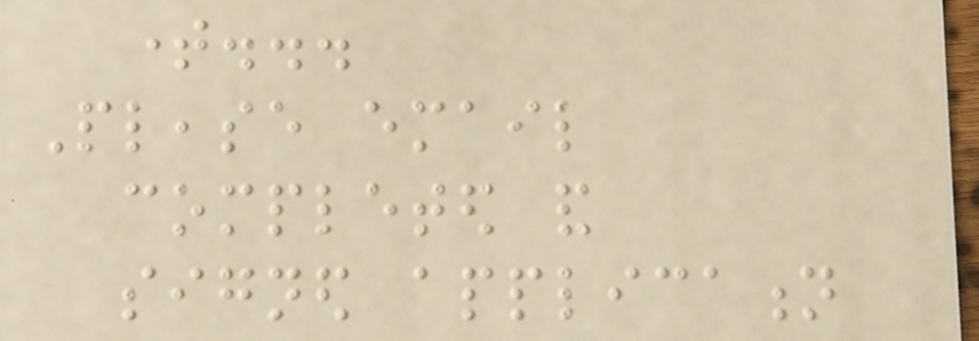time...
Please email
completed and
signed application
